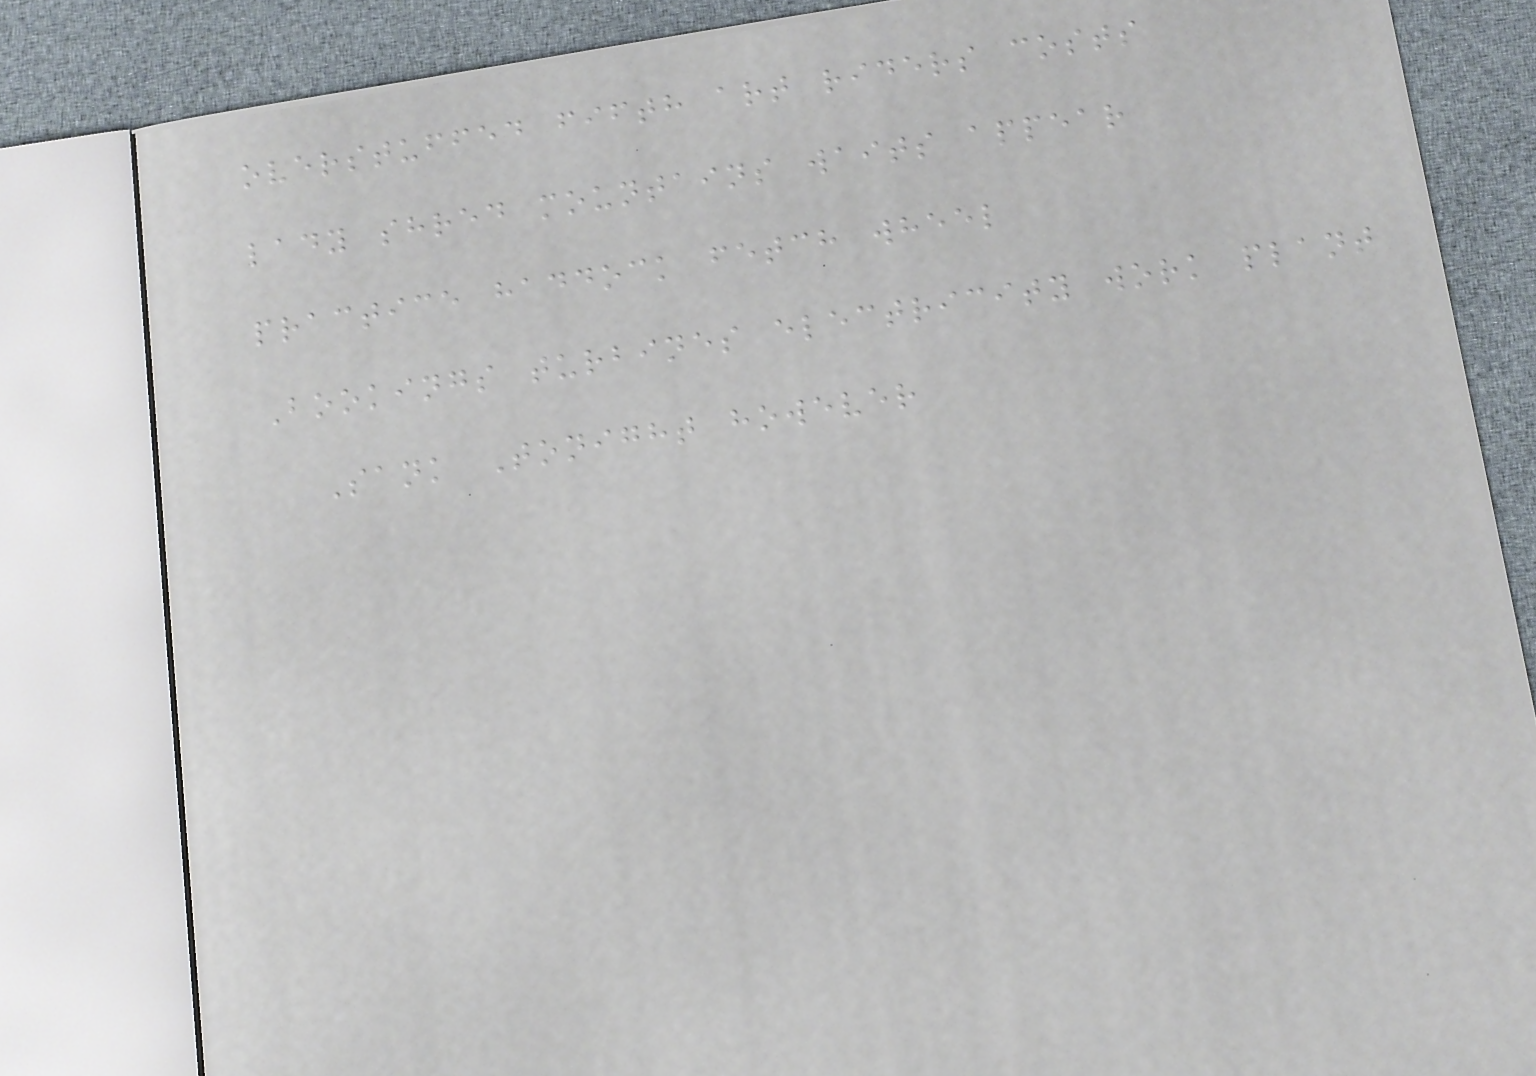overstuffed fifth art riders costs
lady shred mountains waits appear
practice haddock fetch wheel
Bookings turbines electricity work plant
Sank Tonight however
